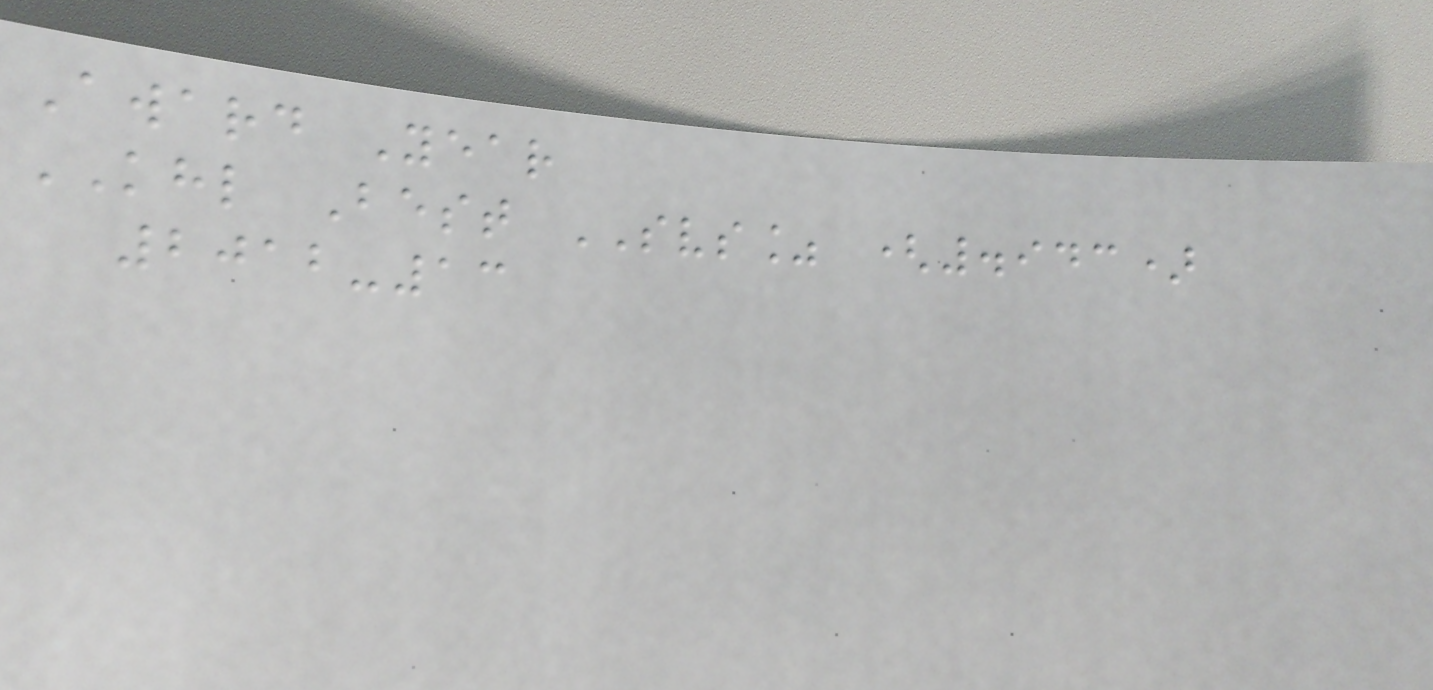Award Year
KHL Best SVS% (.943)
2012-13
